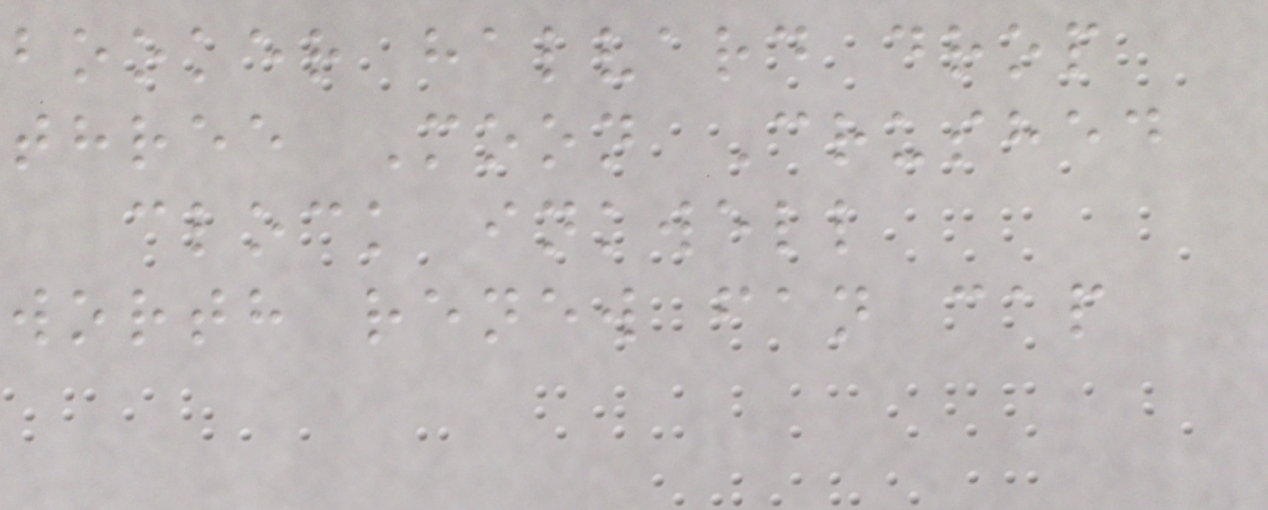booker halvard drop
three Moon Crushed
clock inkwell
worth renew fan cap
